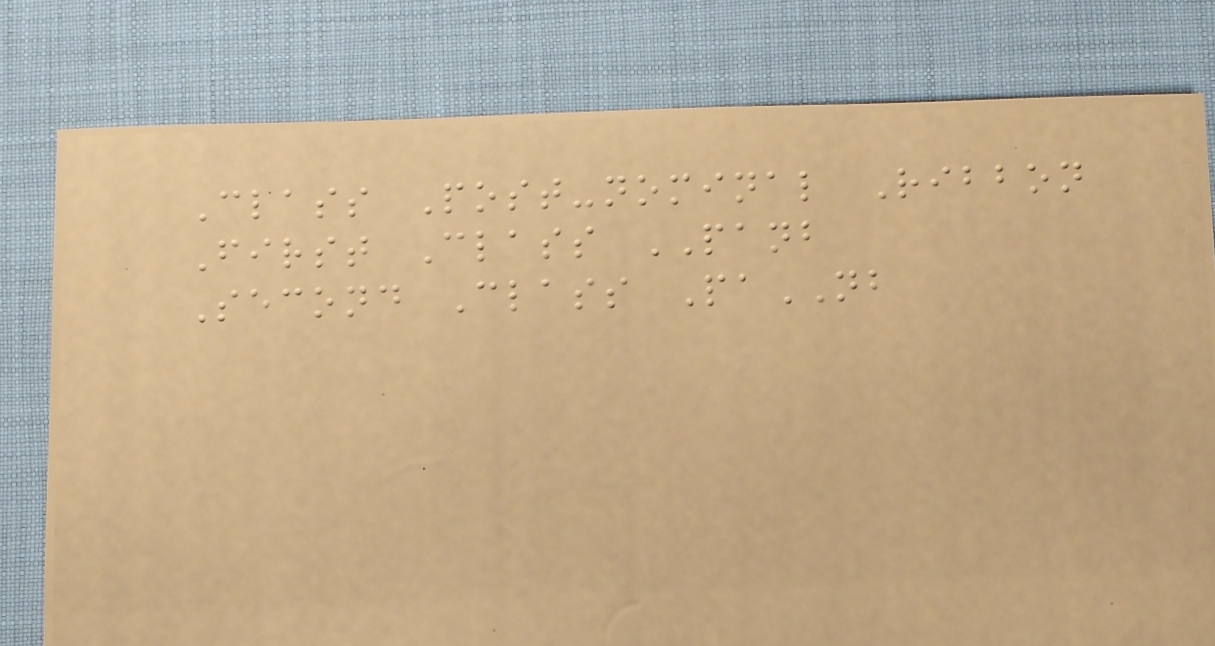Class Post-nominal Ribbon
First Class PANB
Second Class PaNB
